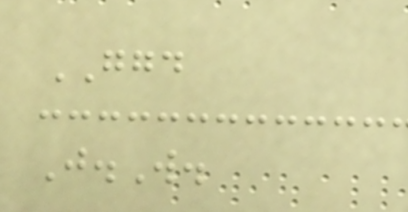GGD
J.W.
